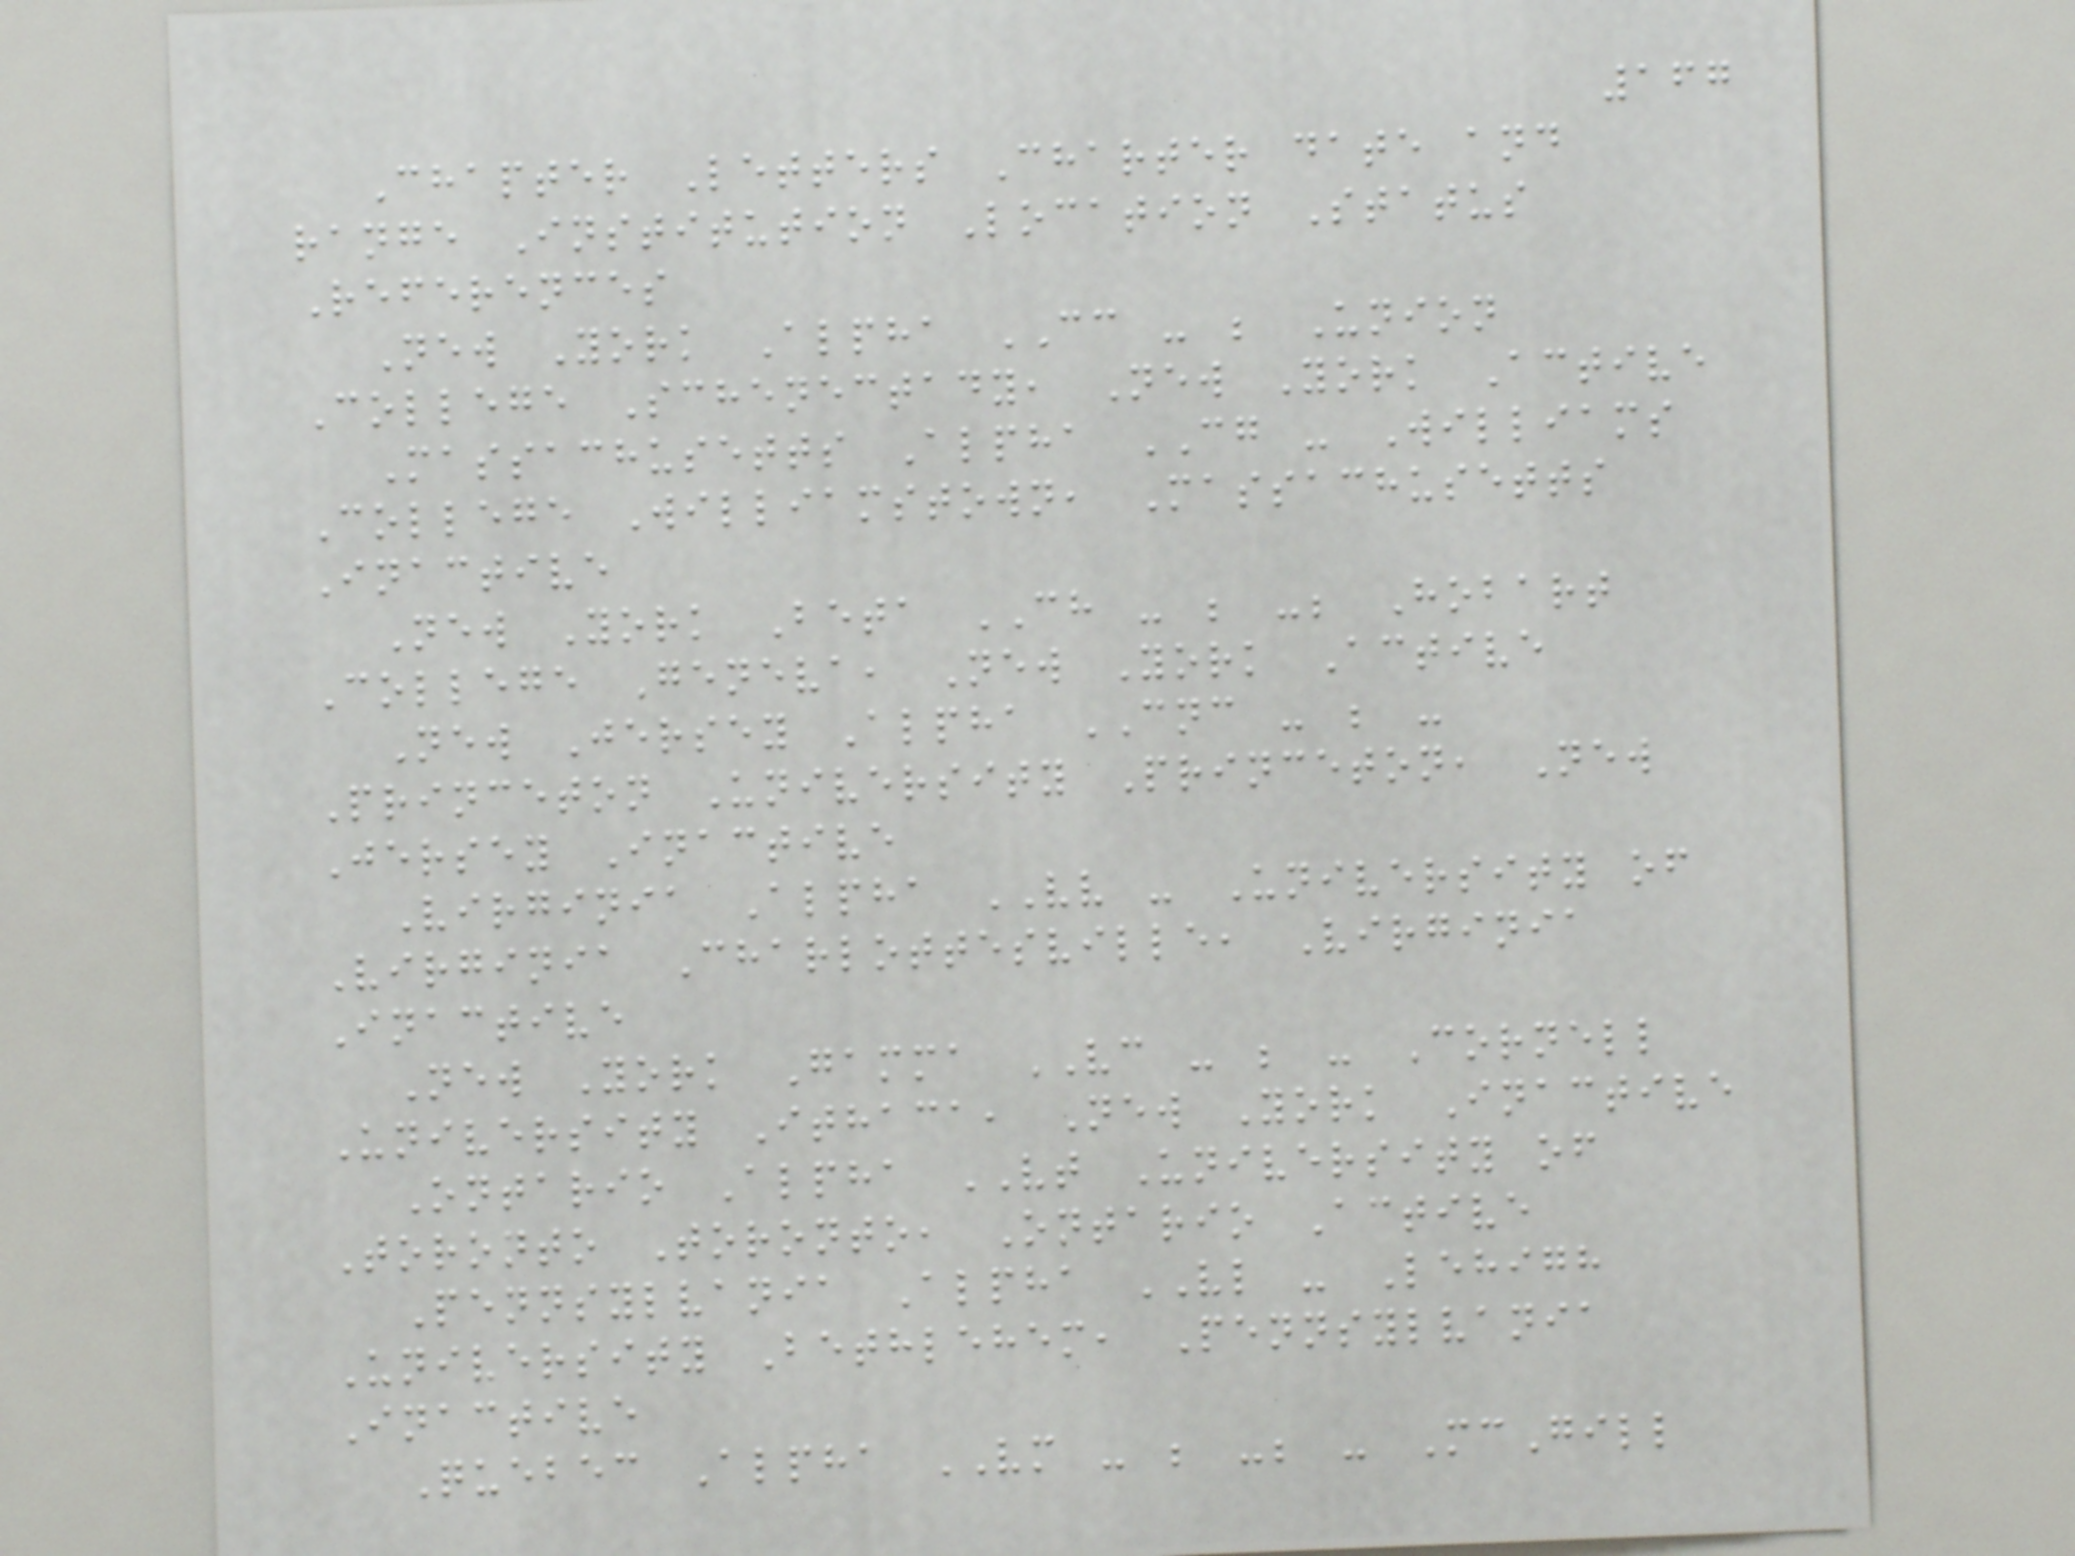167
Chapter Letters Charter date and
range Institution Location Status
References
New York Alpha CC - ; Union
College Schenectady, New York Active
Massachusetts Alpha CG - Williams
College Williamstown, Massachusetts
Inactive
New York Beta CH - ; -; Hobart
College Geneva, New York Active
New Jersey Alpha CNC - ; -
Princeton University Princeton, New
Jersey Inactive
Virginia Alpha VV - University of
Virginia Charlottesville, Virginia
Inactive
New York Gamma VC - ; - Cornell
University Ithaca, New York Inactive
Ontario Alpha VT University of
Toronto Toronto, Ontario Active
Pennsylvania Alpha VL - Lehigh
University Bethlehem, Pennsylvania
Inactive
Quebec Alpha VM - ; -; - McGill
